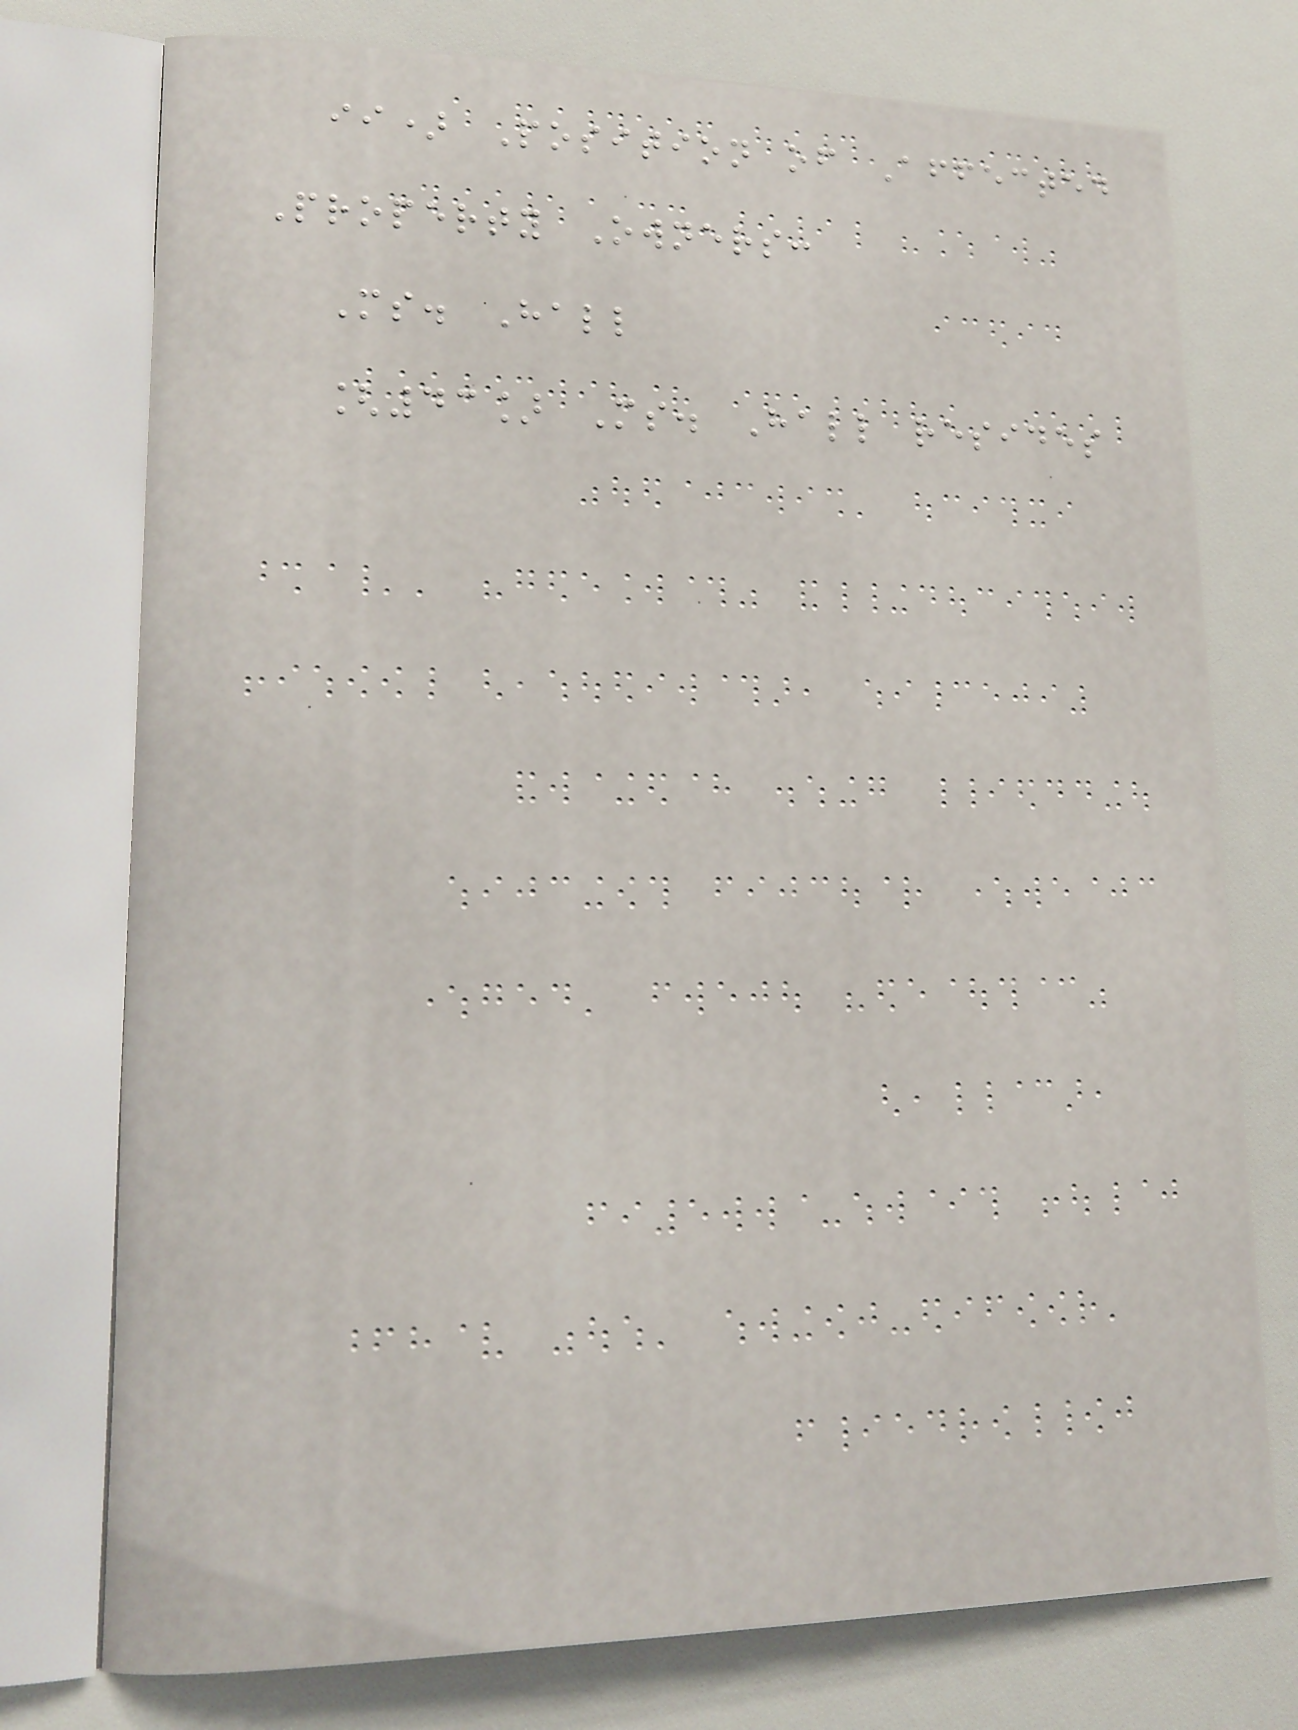ii) Position of Affected
Property Owners:
Ms. Hall
[43] Ms. Hall resides
